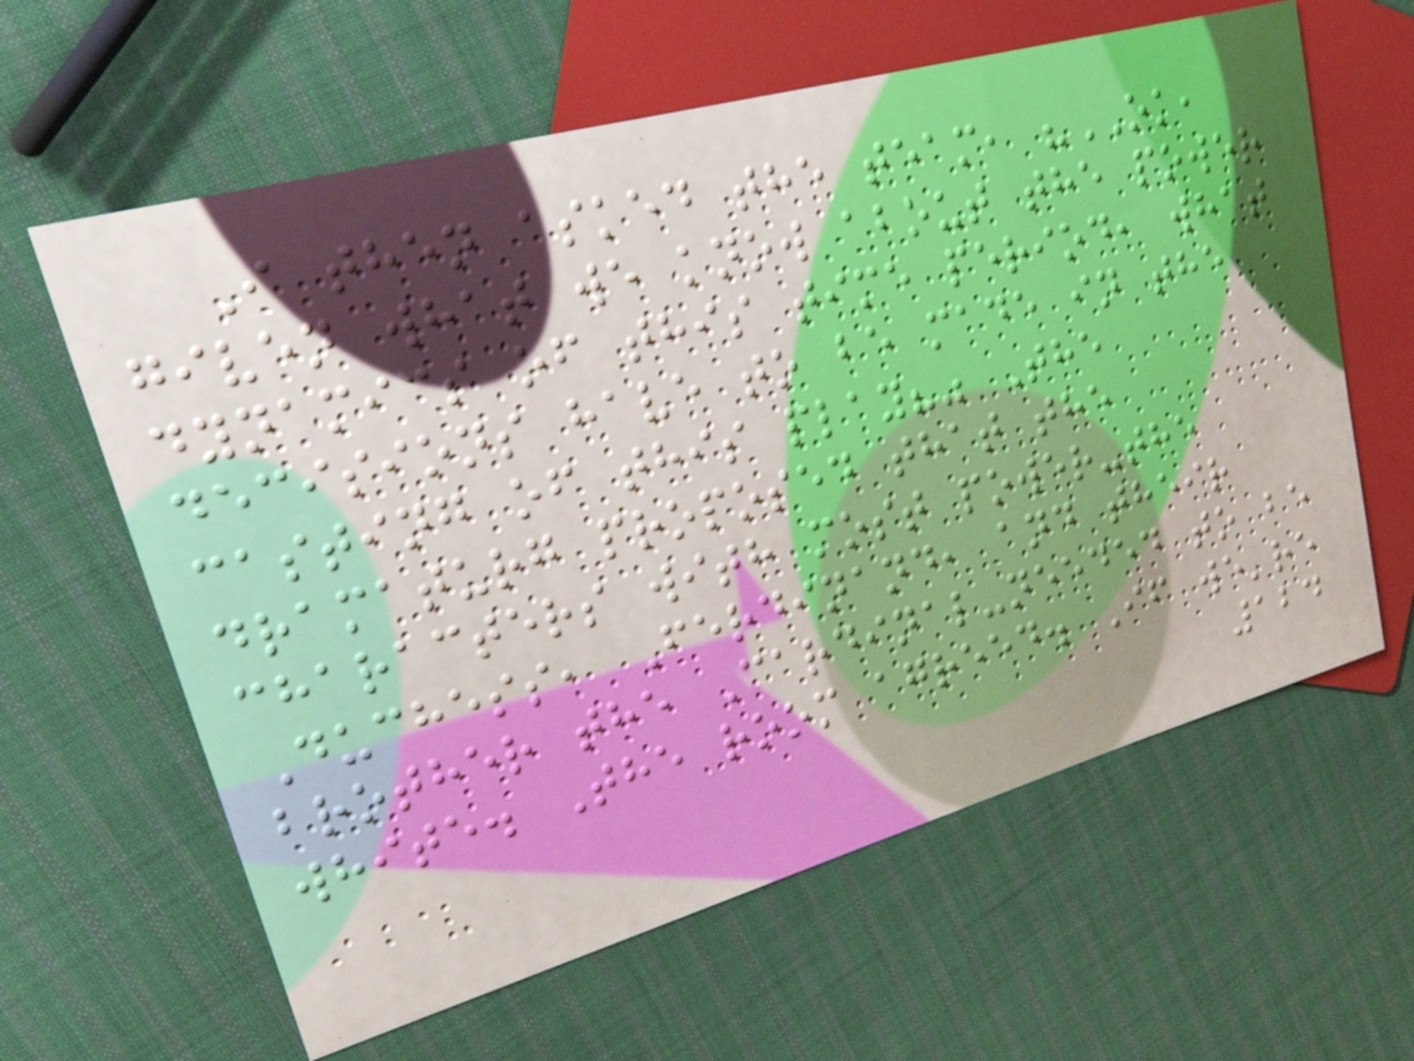I then asked the team, "OK,
given what we know about the power
dynamics of this time period, what
decisions have to be made in the
casting of this play?" The
dramaturg proposed that the
characters with most power-the
Duchess, Ferdinand, and their
brother the Cardinal-needed to be
white. The room agreed. If we're
124
